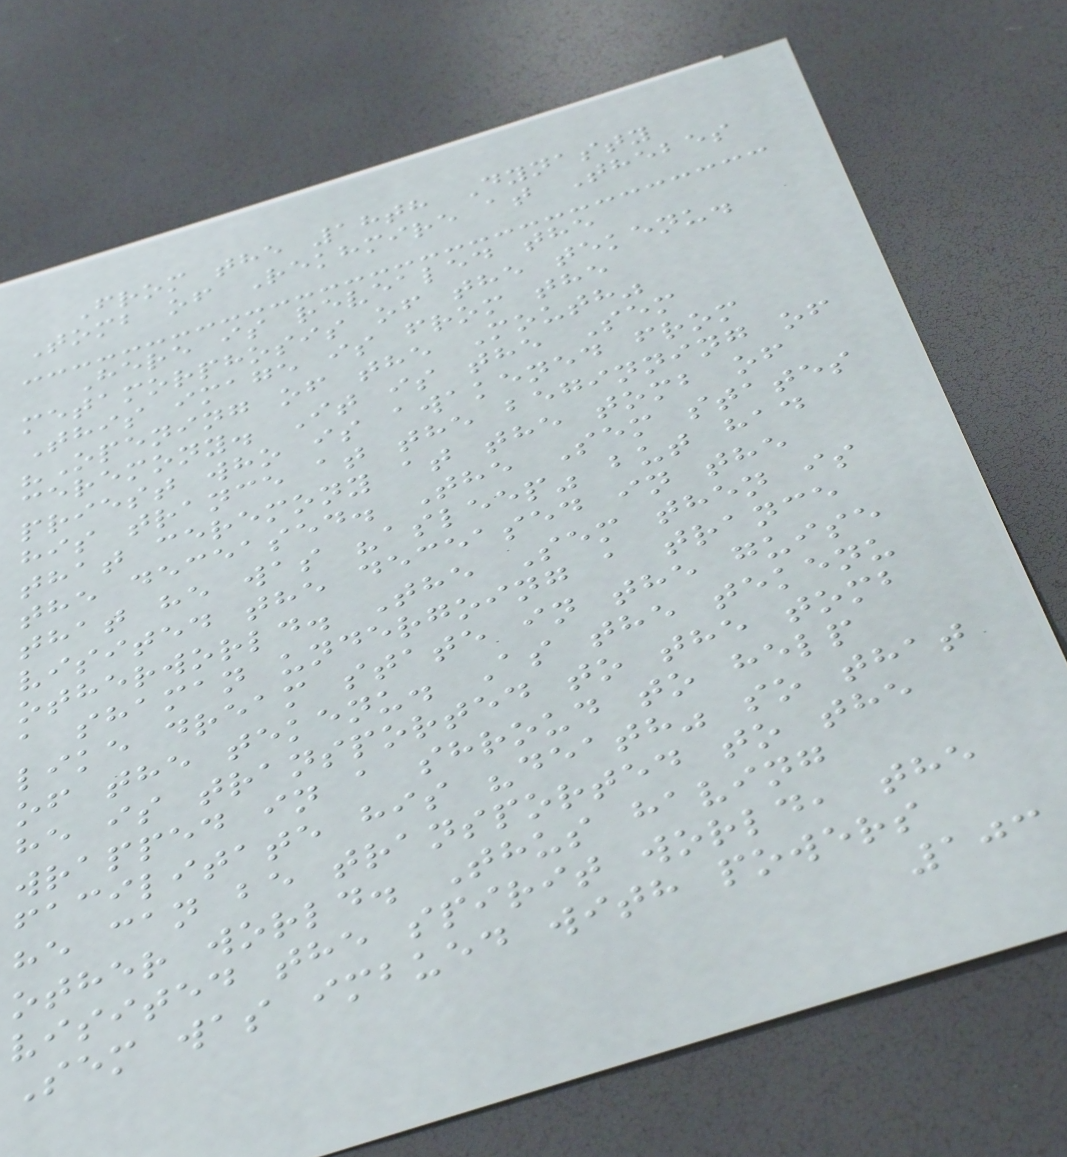From the 18th Dynasty
Tomb of Rekhmire at Thebes
Here is revealed the
metamorphosis of the tekenu.
This image is from the
"Opening of the Mouth"
ceremony. It is the Sem
priest who is awakened from
his trance at the beginning of
that ceremony at the tomb of
the deceased. The Sem states
that he was "asleep" but had
visited the deceased in the
otherworld. The Sem then is
a shaman undergoing a trance
like dream state in the guise
of the tekenu. As the tekenu
he is transported to the tomb
wrapped in a shroud to help
facilitate his "death" so that
he can be transported to the
other world. Thus having
visited the spirit world, the
Sem was imbued with powers
103
